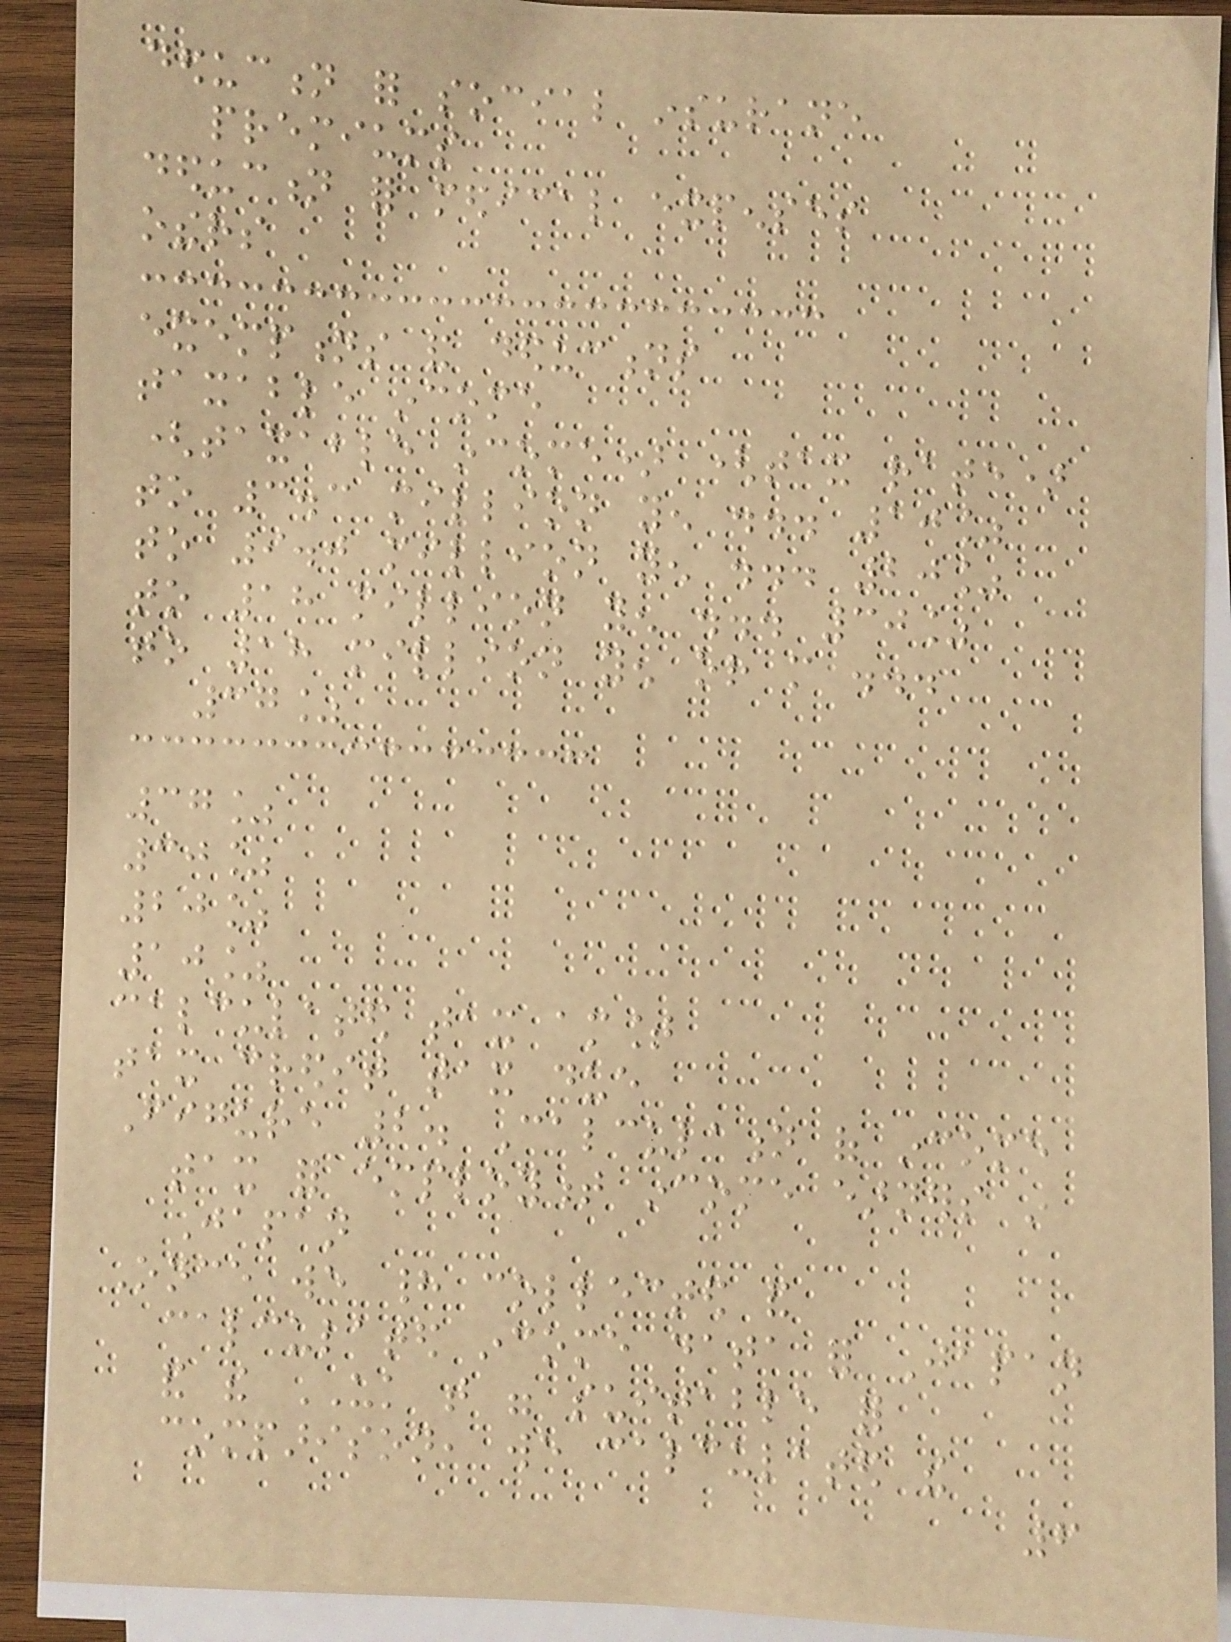deduction for social insurane
premiums
deduction for medical expenses
others
exemptions and deductions
taxable income
(taxable income) (tax rate)
to 3.3 million yen ... 10%
to 9.0 million yen ... 20%
to 18 million yen ... 30%
to 18 million yen or more ...
37%
37%
30%
20%
10%
calculated tax amount
tax credit tax due
Figure 2. Calculation of income
tax for employment income earners in
Japan
Once we had collected and
calculated income data for Japan
and the UK that were suitable for
comparison, we calculated the
6
